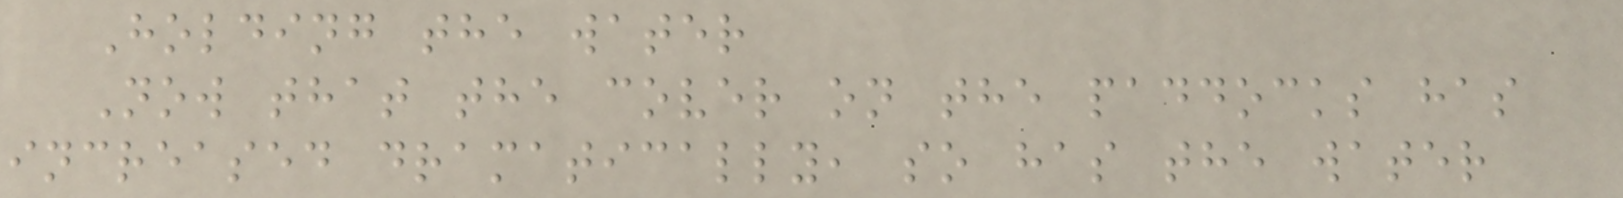Holding the water
Now that the cover on the paddocks has
increased dramatically, so has the water
